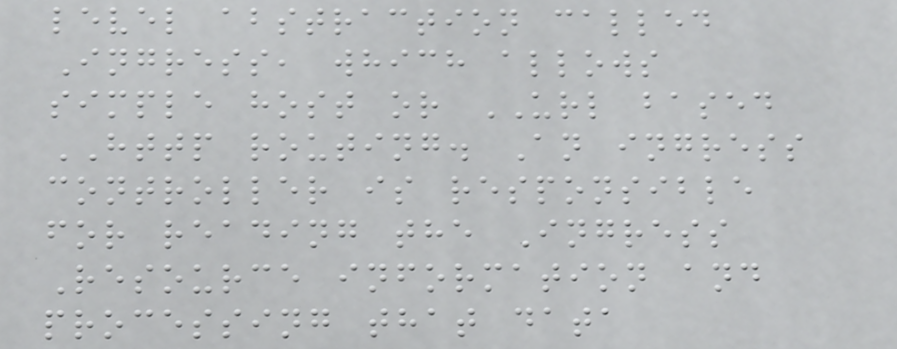level abstraction called
Ingress, which allows
simple host or URL based
HTTP routing. An ingress
controller is responsible
for reading the Ingress
Resource information and
processing that data
